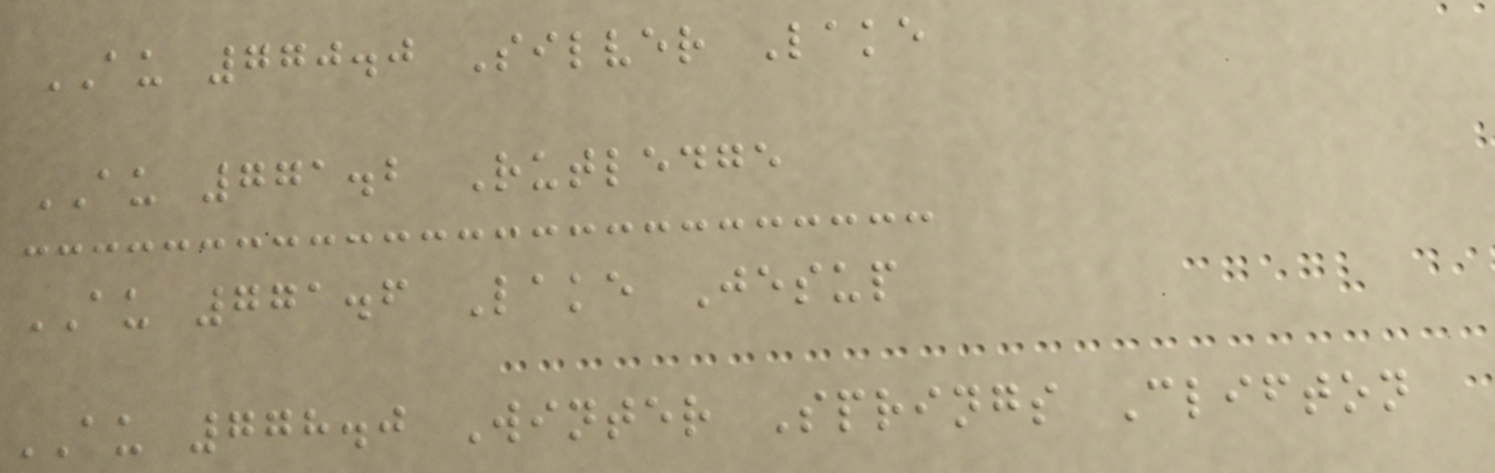AU 770.0 Silver Lake
AU 771.2 Rutledge
AU 771.6 Lake Jesup
AU 778.0 Winter Springs Clifton
